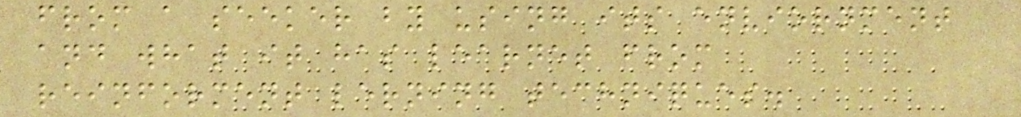from a seeker by using its enviornment
and what it has learnet from
reinforment lerning techniques.
